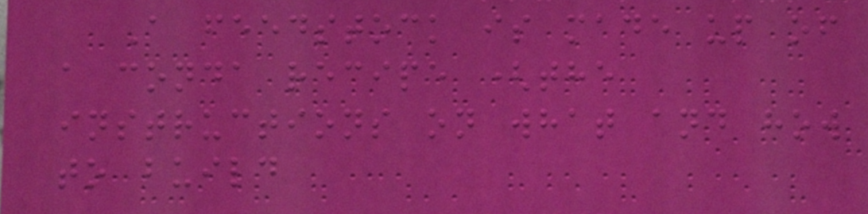A feedstock is made up of
a conda recipe (the
instructions on what and how
to build
